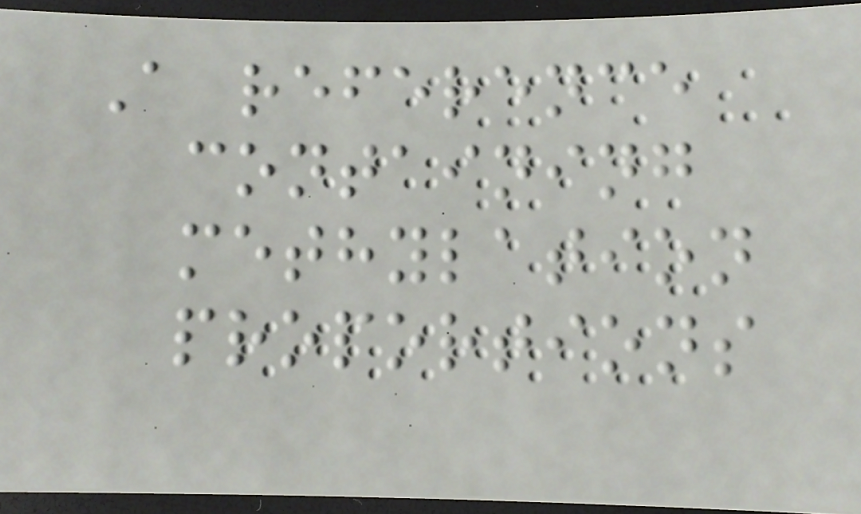A reference
containing
methylation
proportions
